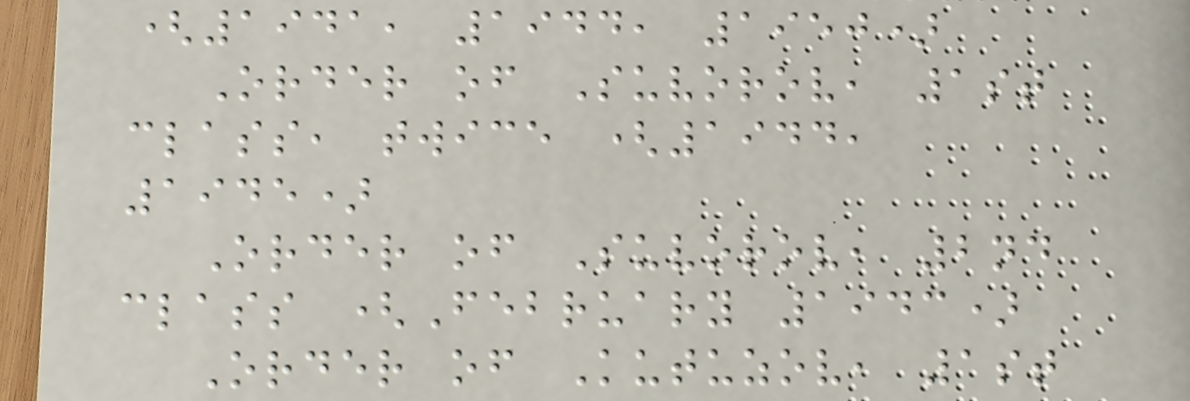(1941, 1944, 1950)
Order of Suvorov, 1st
class, twice (1944,
1945)
Order of Suvorov, 2nd
class (February 1943)
Order of Kutuzov, 1st
